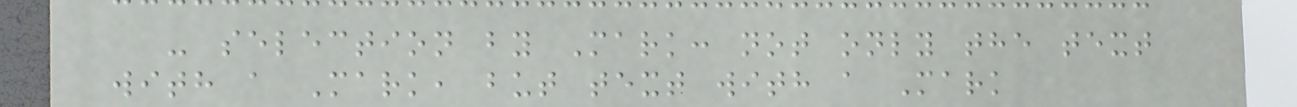- selection by Mark: not only the text
with a Mark, but text with a Mark
